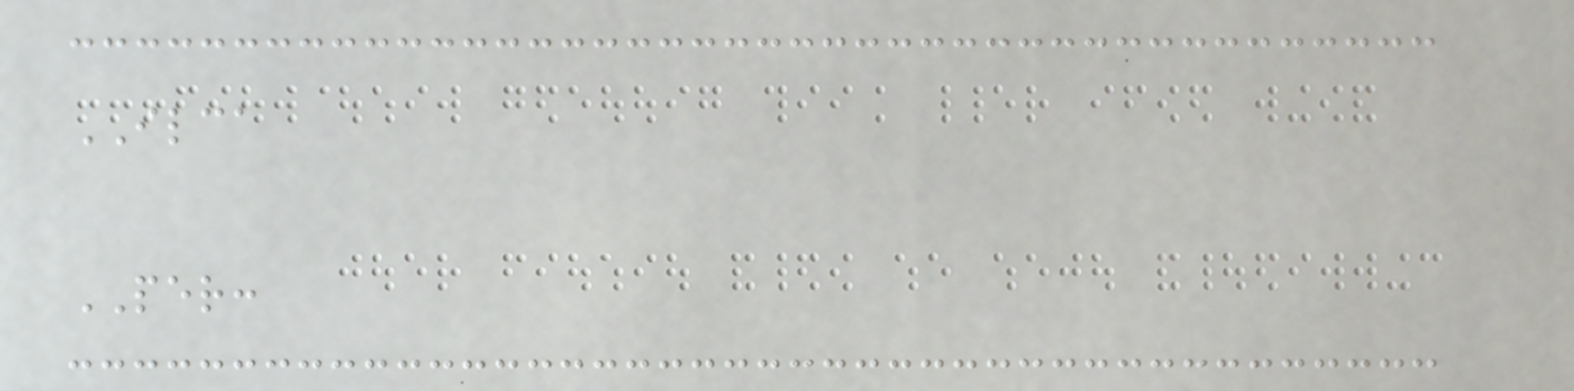ILCA
PER:
